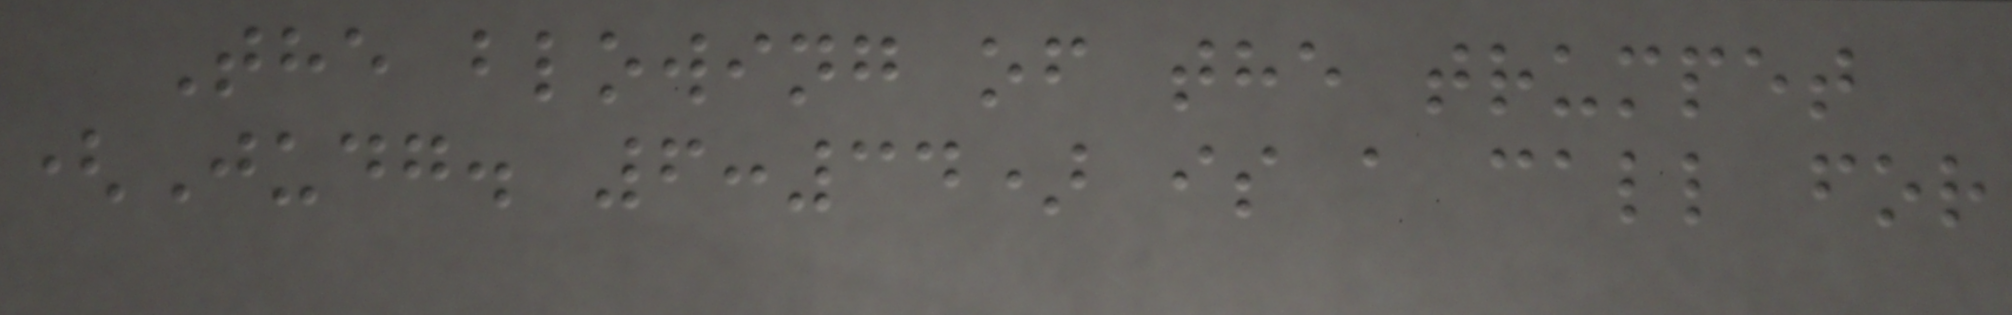The blowing of the trumpet
(Judg. 6:34) is a call for
